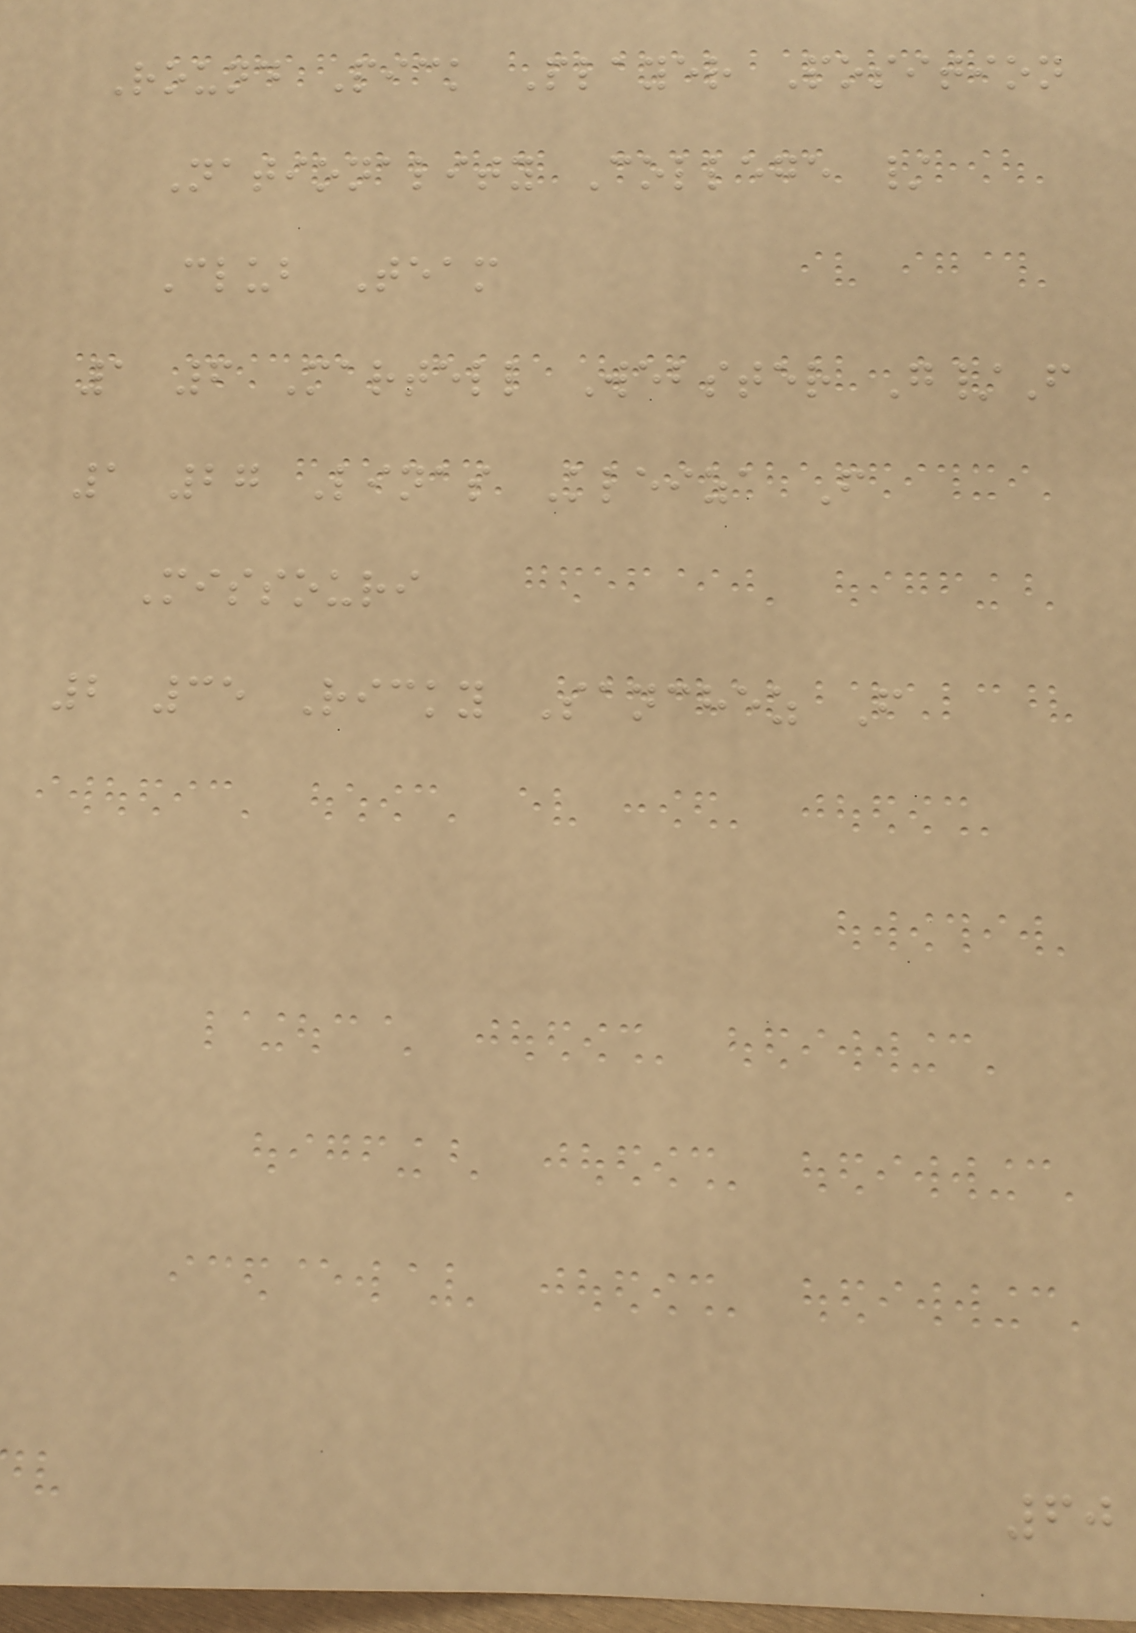Round Pick Player Position
Nationality College /
Club Team
1 6 Martell Webster G/F
1 27 Linas Kleiza F
Missouri
2 35 Ricky Sanchez F
60
